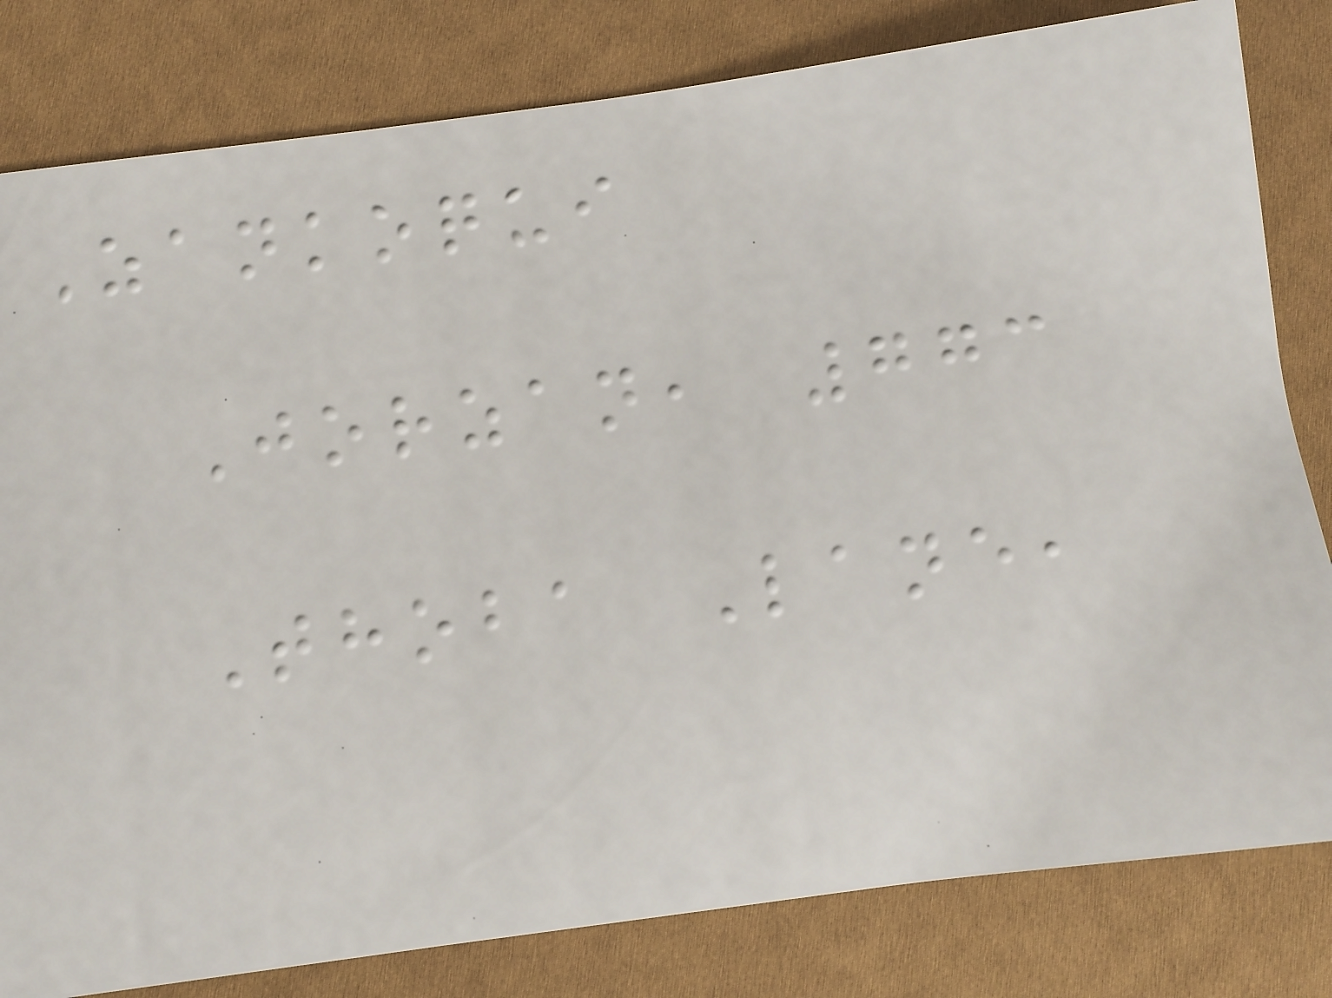Zankoqui
Jorzan, 773
Thoba Lane,
